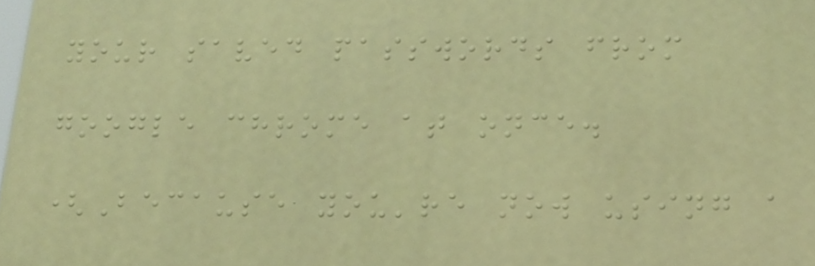your saved passwords from
google chrome at once.
(Because you're now using a
